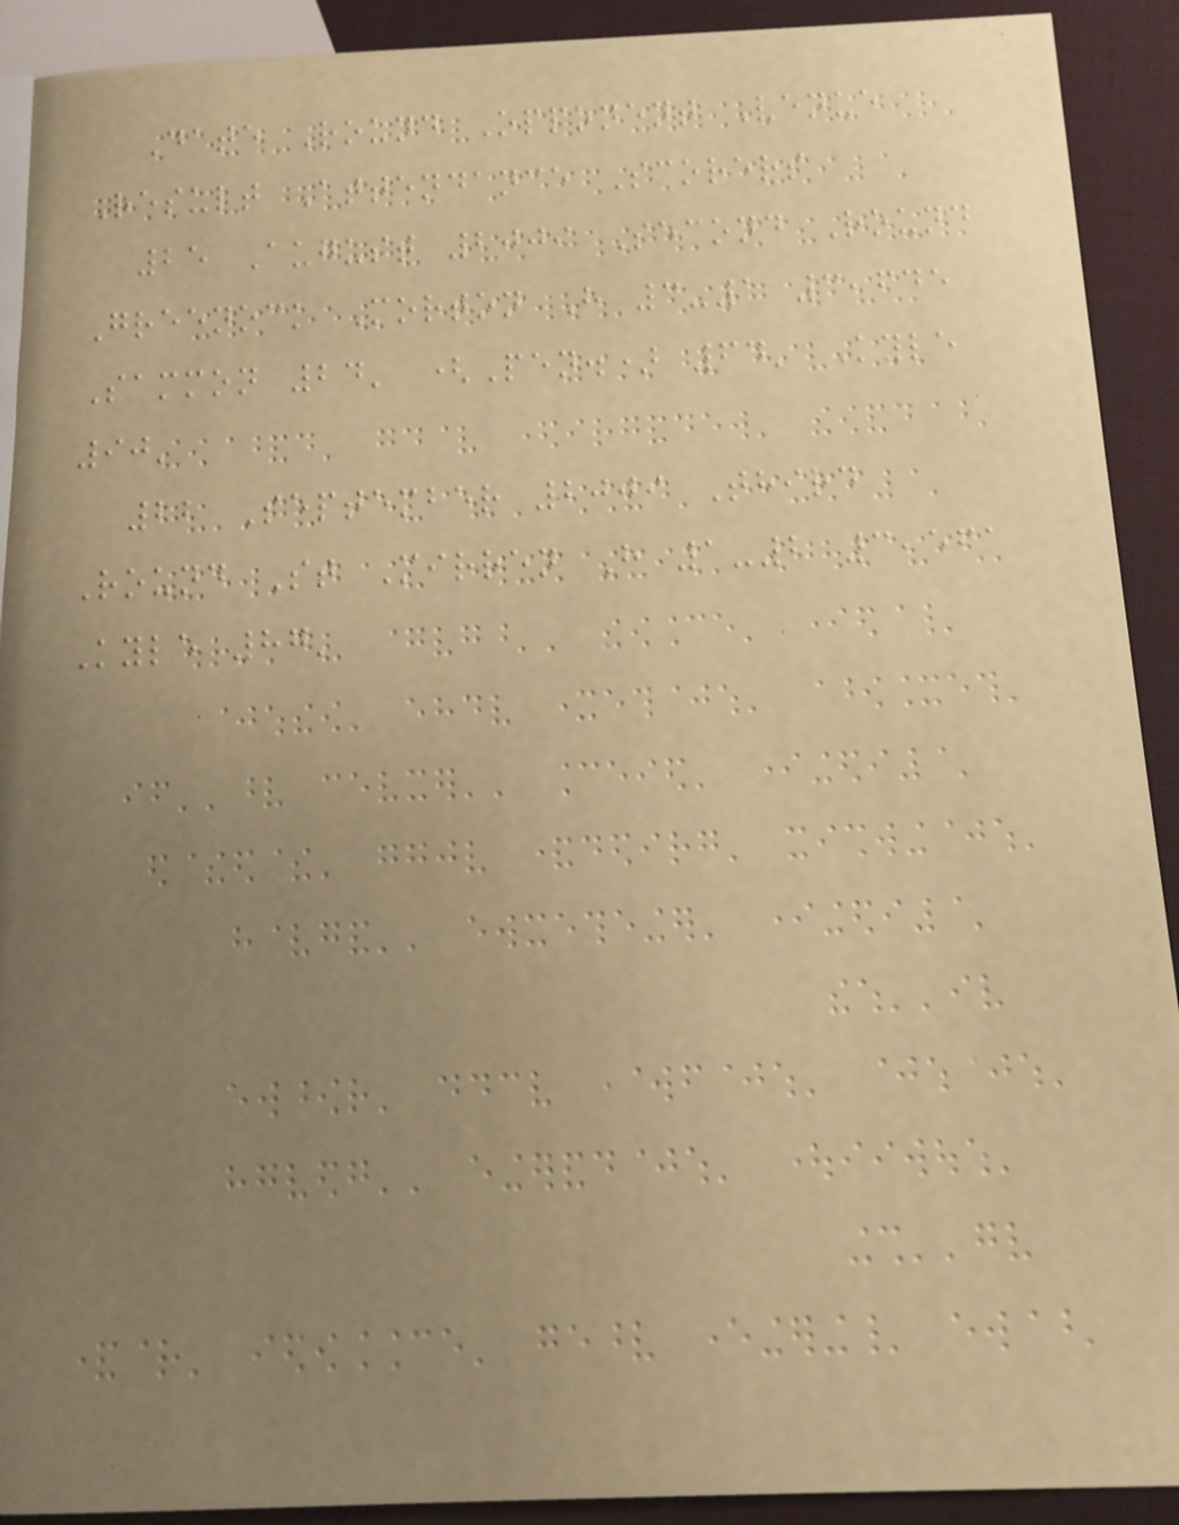Date Round Opponent Venue
Result Attendance Scorers
25 August 2009 Second Round
Greenock Morton H 3-1 3,645
Sammon 24' (Pen.) 64' Kyle
90'
22 September 2009 Third
Round St Mirren H 1-2 3,561
Kyle 87'
